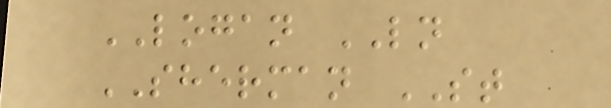LOGAN LN
SHERMAN ST
